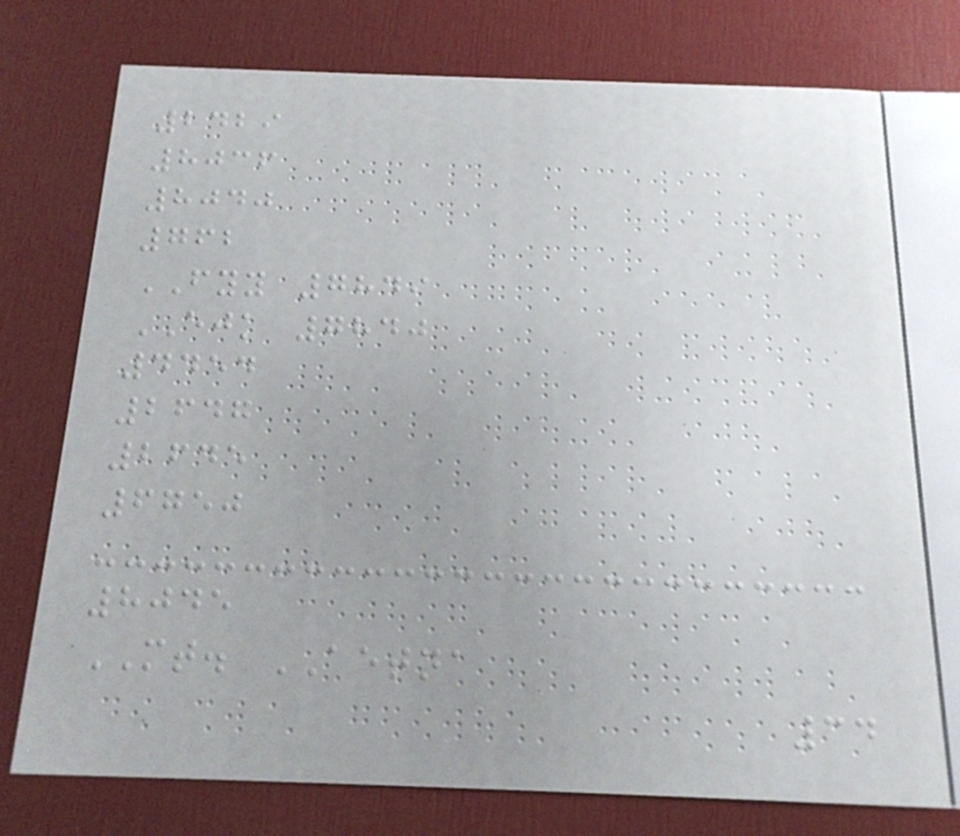2429
8036
8040
762
FYY 7849
EJK 7840
4454
2647
2645
6750
8045
MT. AETNA
34
